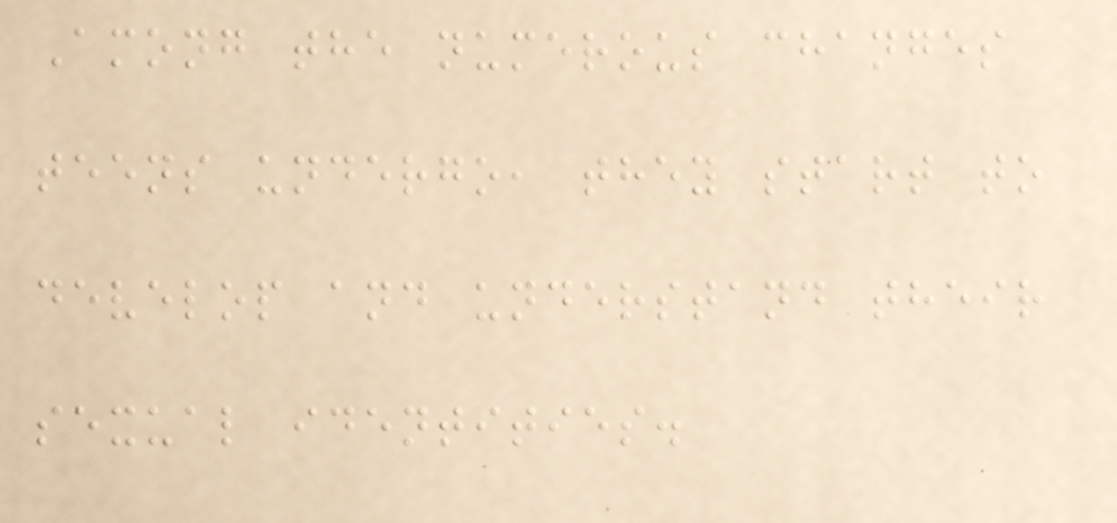Among the numerous changes
teens undergo, they start to
develop and understand their
sexual identities.
